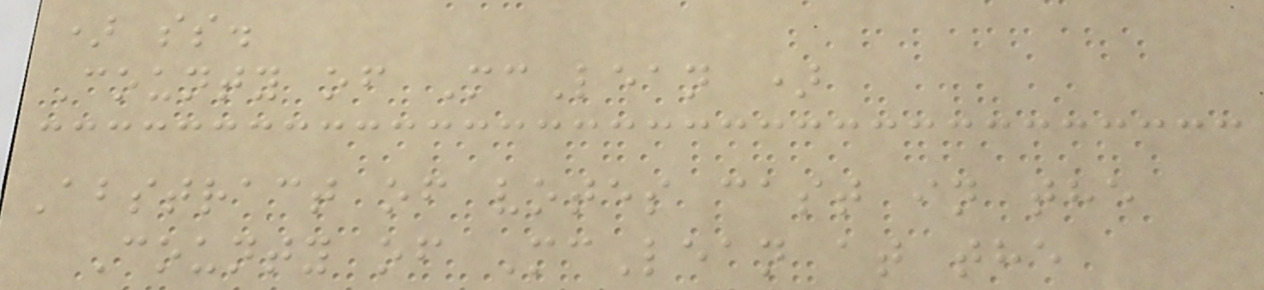) ss.
County of McLean )
Abstract of votes cast in the
County of McLean at the
